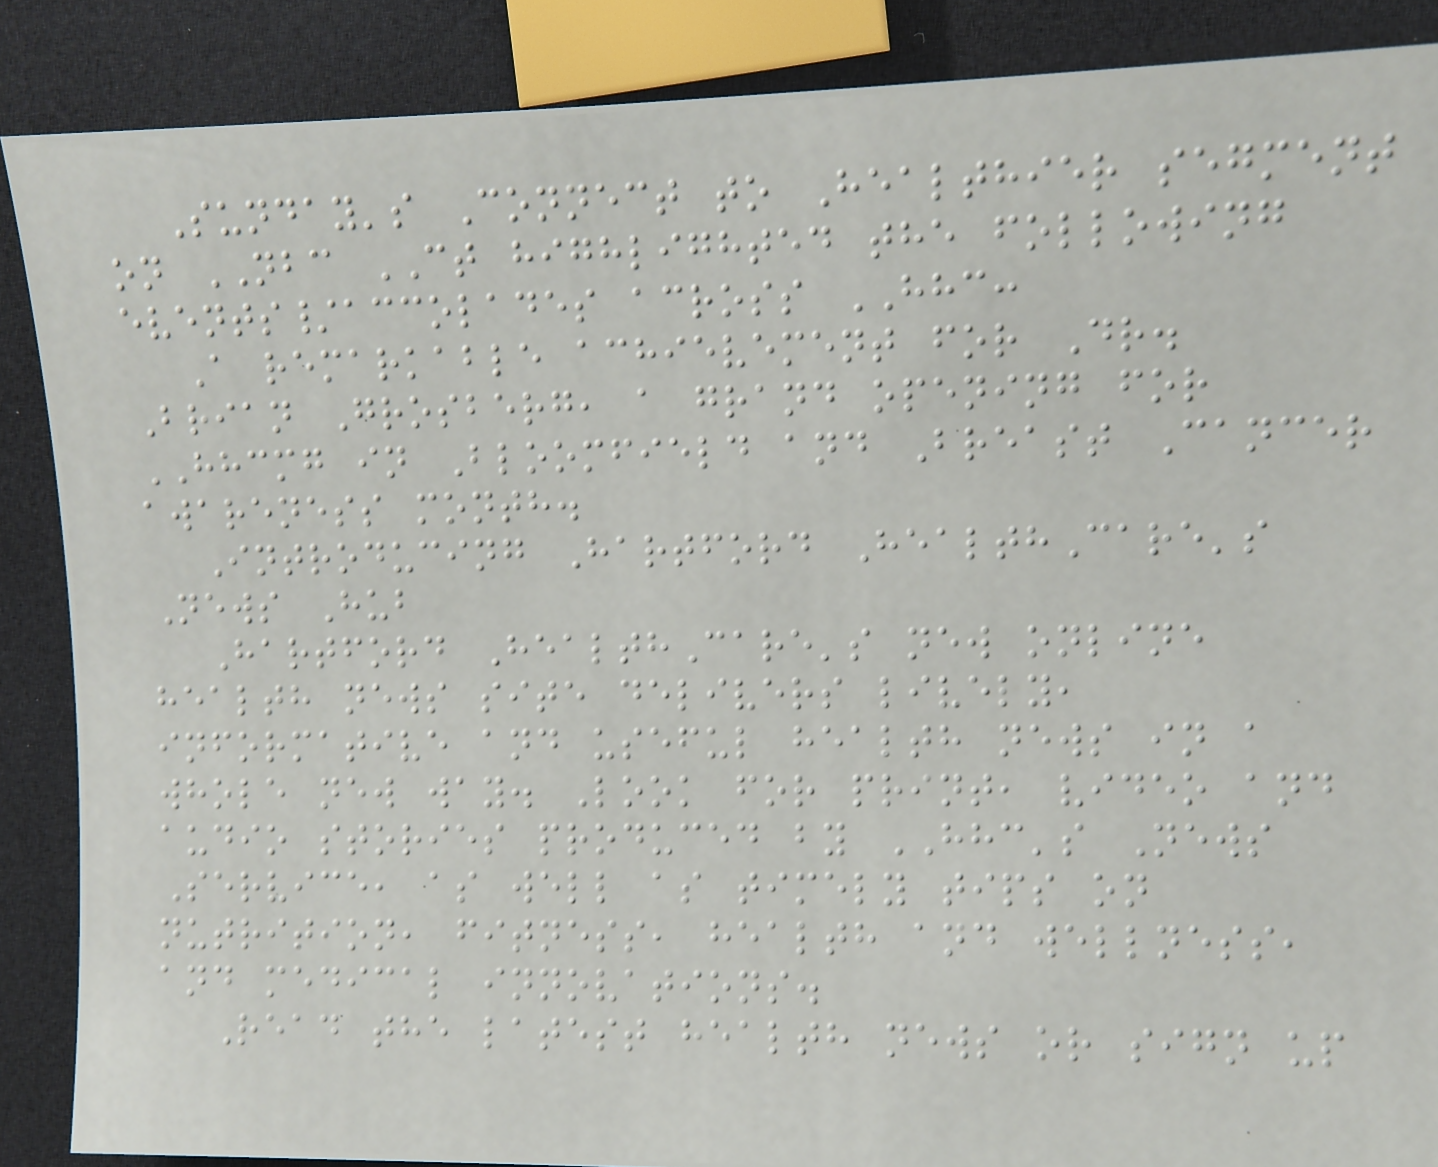Sunday's Connect to Healthier segment
on NBC CT highlighted the following
events/accolades across HHC:
A remarkable achievement for Dr.
Brian Grosberg, a grand opening for
HHCMG in Bloomfield and Breast Cancer
awareness month.
Introducing Hartford HealthCare's
News Hub
Hartford HealthCare's new online
health news site delivers lively,
informative and useful health news in a
whole new way. Look for print, video and
audio stories produced by HHC's News
Service, as well as timely tips on
nutrition, fitness, health and wellness,
and medical innovations.
Read the latest health news or sign up
